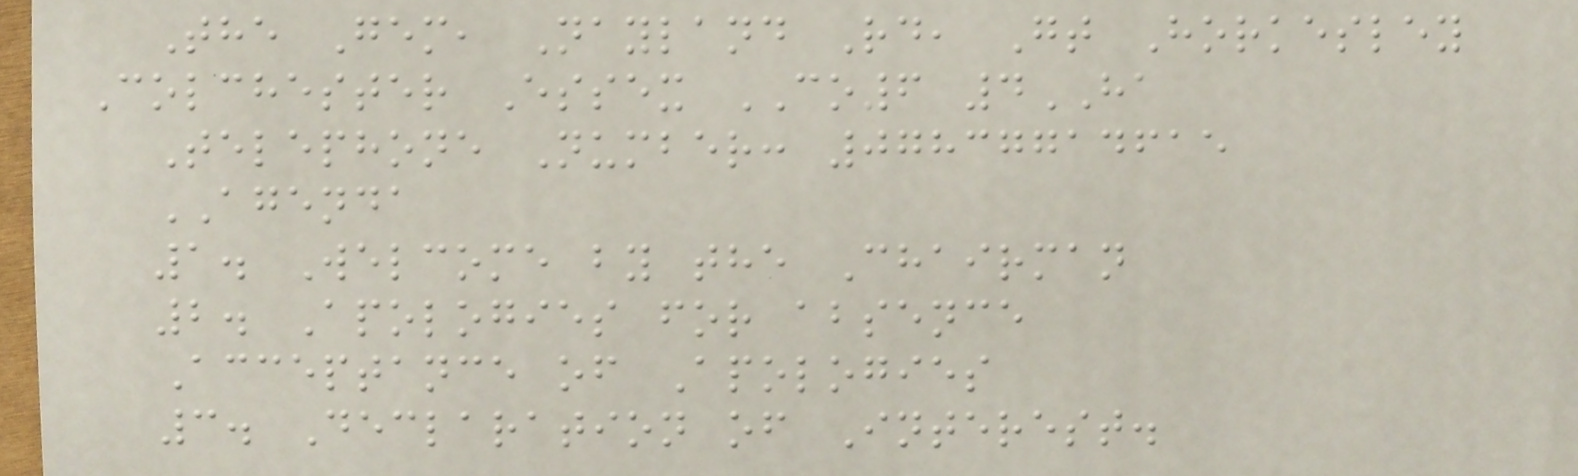The Gem, Nayland Rd, Gt Horkesley
Colchester Essex CO6 4HA
Telephone Number: 07837714615
AGENDA
1. Welcome by the Chairman
2. Apologies for absence
Acceptance of Apologies
3. Declaration of Interest.
